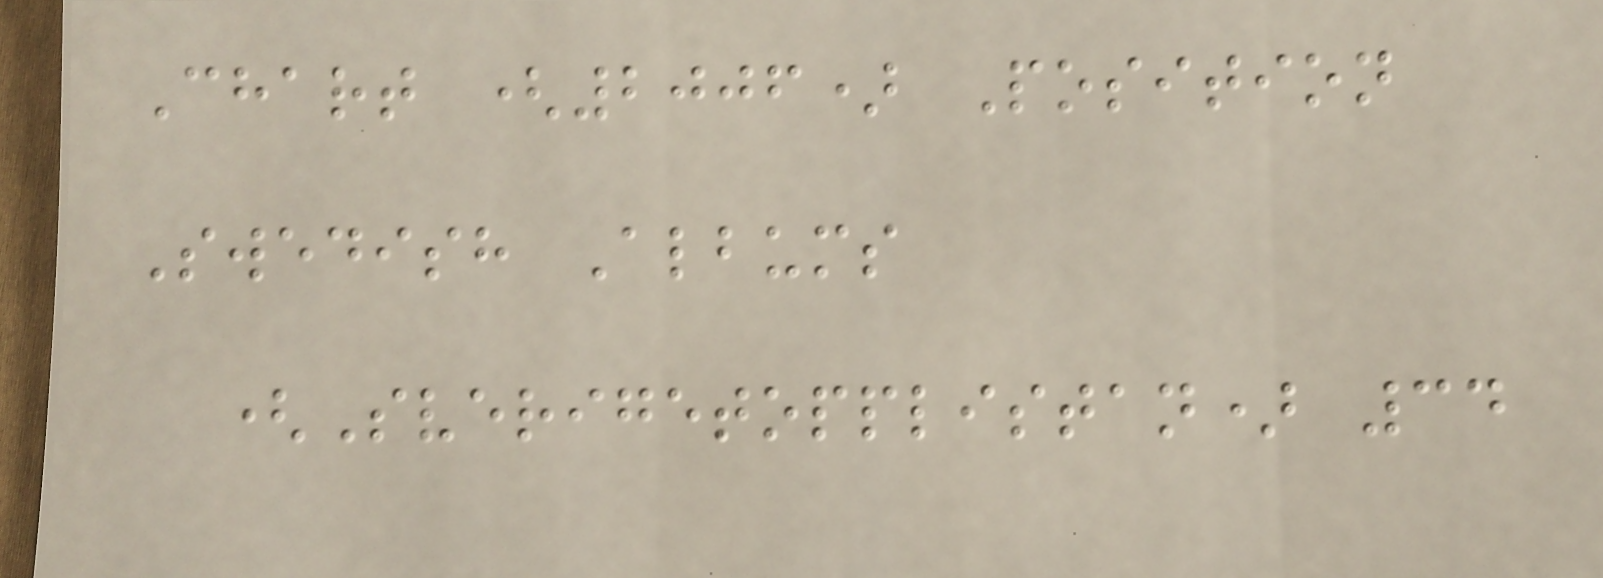Chart (2006) Position
Swedish Albums
(Sverigetopplistan) 34
